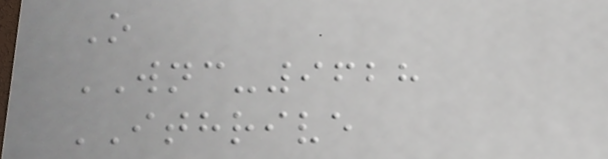O
WNC-9628
ITHRIVE
